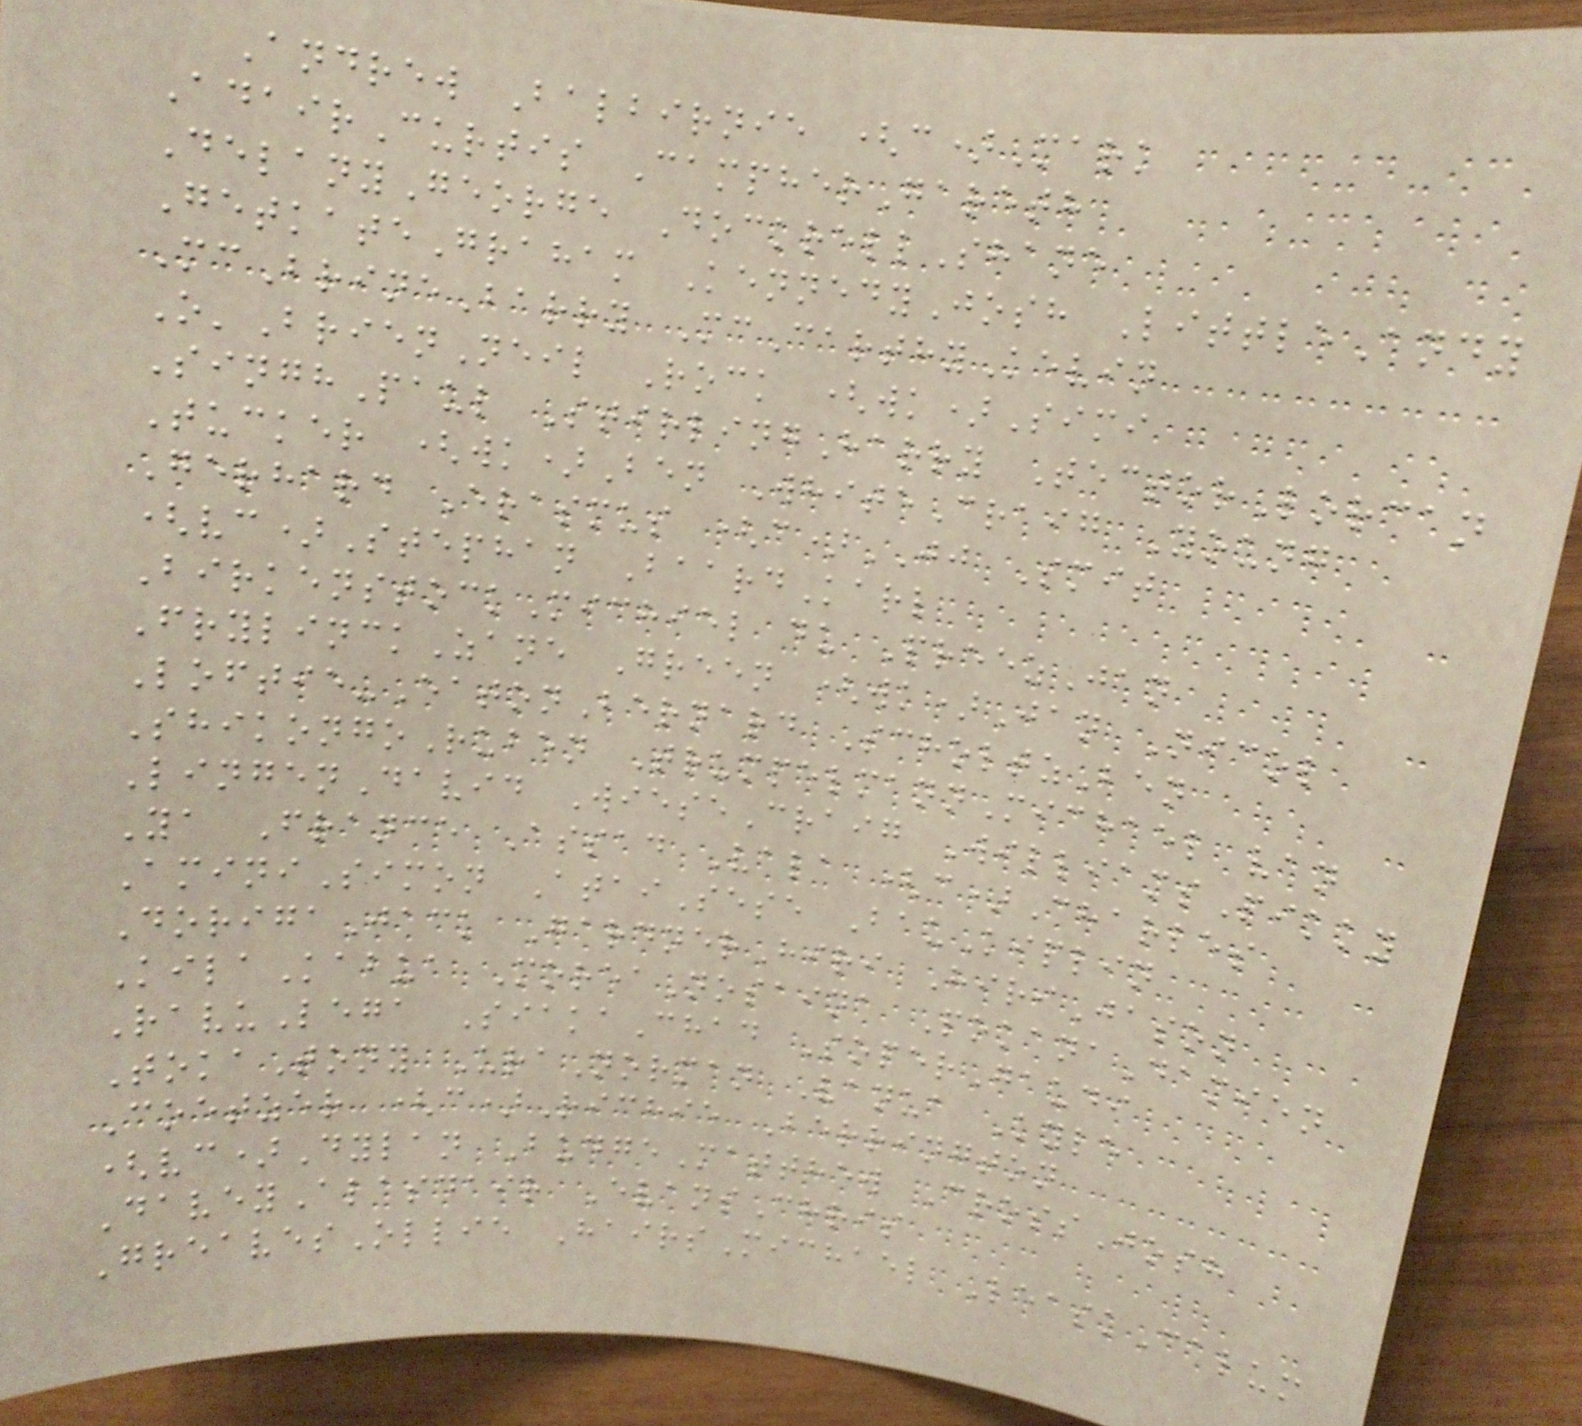Andrew Balbirnie (c)Mark
AdairCurtis CampherGareth
DelanyGeorge DockrellShane
GetkateGraham KennedyJosh LittleAndy
McBrineBarry McCarthyKevin
O'BrienNeil Rock (wk)Simi
SinghPaul StirlingHarry TectorLorcan
Tucker (wk)Ben WhiteCraig Young
Gerhard Erasmus (c)JJ Smit
(vc)Stephan BaardKarl
BirkenstockMichiel du PreezJan
FrylinckZane Green (wk)Jan Nicol
Loftie-EatonBernard ScholtzBen
ShikongoRuben TrumpelmannMichael van
LingenDavid WieseCraig WilliamsPikky
Ya France Assad Vala (c)Charles
AminiSimon AtaiSese BauKiplin
DorigaJack GardnerHiri HiriJason
KilaKabua MoreaNosaina PokanaDamien
RavuLega SiakaChad SoperGaudi
TokaTony UraNorman Vanua Kyle
Coetzer (c)Richie Berrington
(vc)Dylan BudgeMatthew CrossJosh
DaveyAlasdair EvansChris
GreavesOllie HairsMichael LeaskCalum
